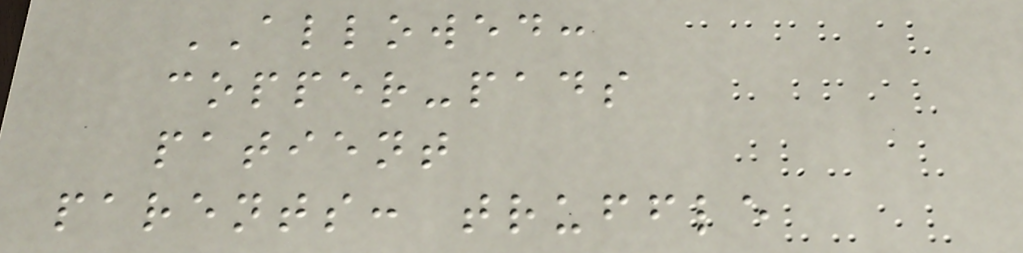ALLOWED:
copper-pads
patient
parents: truffle
